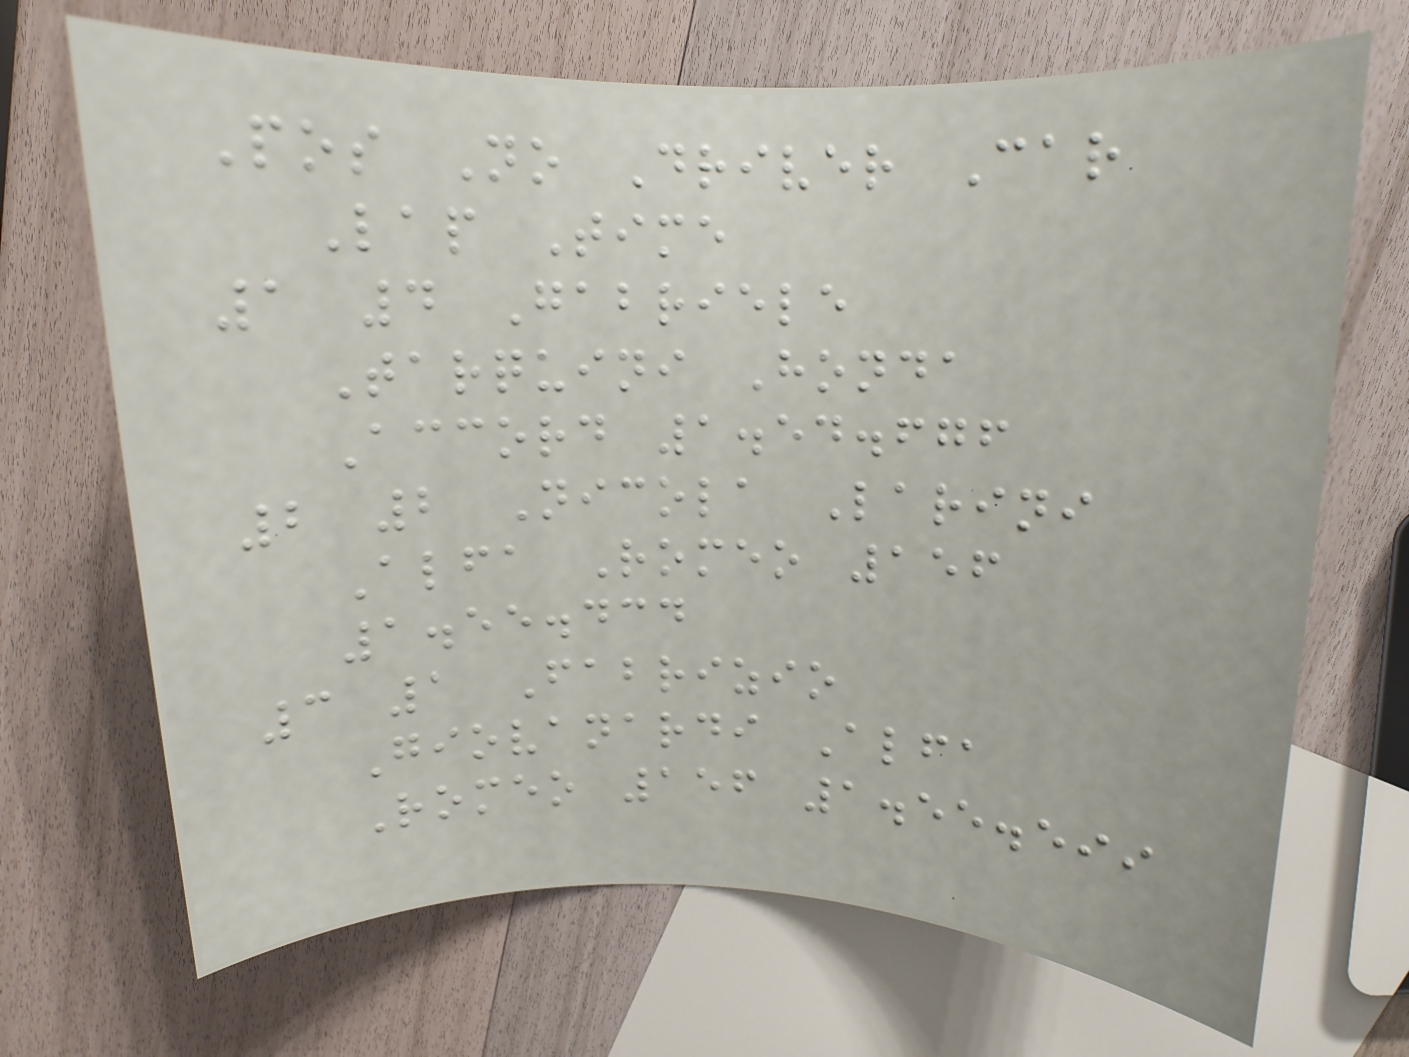Pos No Driver Car
Lap Time
1 4 Gabriele
Tarquini Honda
Accord 1.54.676
2 2 Nicola Larini
Alfa Romeo 156
1.55.434
3 1 Fabrizio
Giovanardi Alfa
Romeo 156 1.55.599
